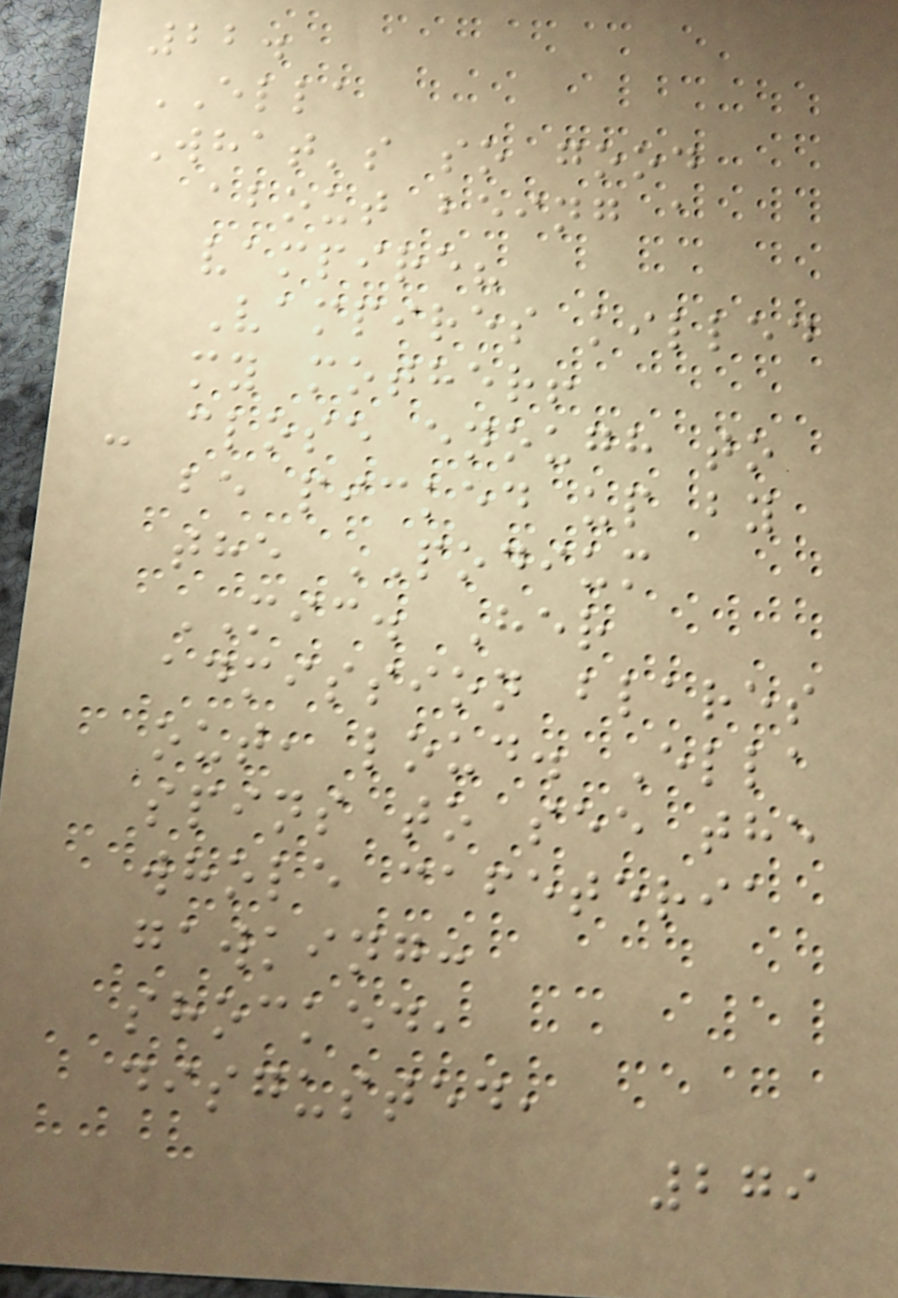22.
ELLA
What's so good
about being a
vampire?
Vampires killed
my mother!
- close enough to
be picked up by
the PODIUM
MIC. Her
admission blares
out, loud. Ella
spins to see the
whole cafeteria
gawking:
shocked,
disgusted,
279
